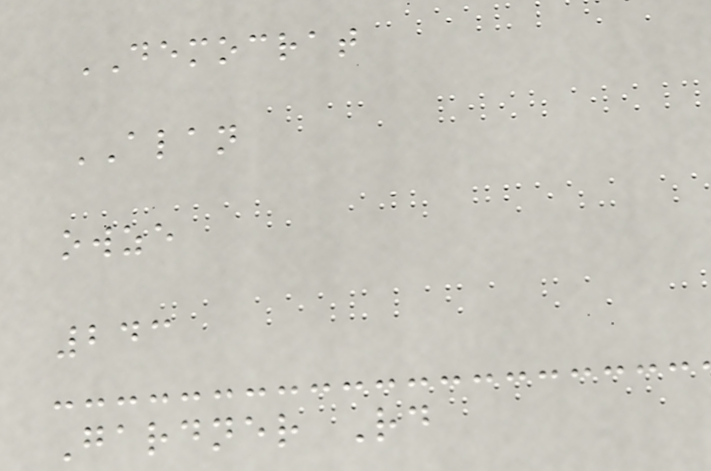DEMOCRAT
ALAN
owze
243
Gardner Rd
